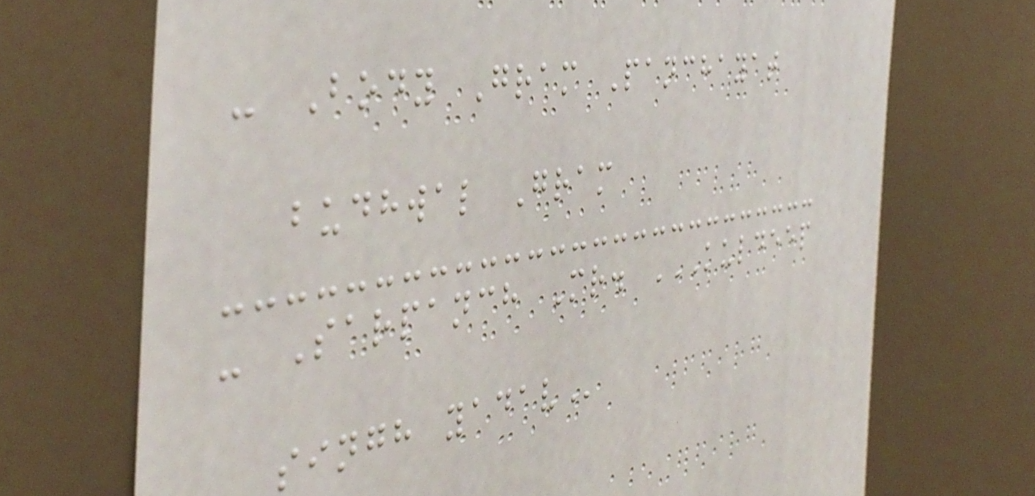- Body Gram Panchayat
budhwal Gram
- Sarpanch Mr. KULDEEP
SINGH YADAV
